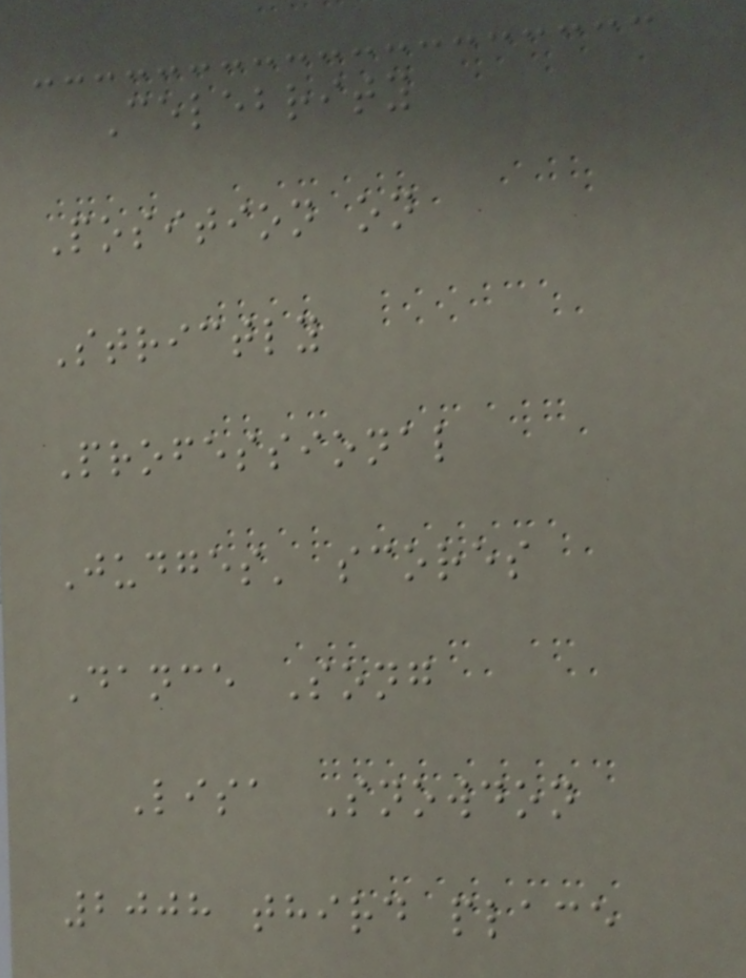Celebrity
Position on
Strictly
Professional
Judges' scores
Dance Song
Lisa Snowdon
2008 third place
